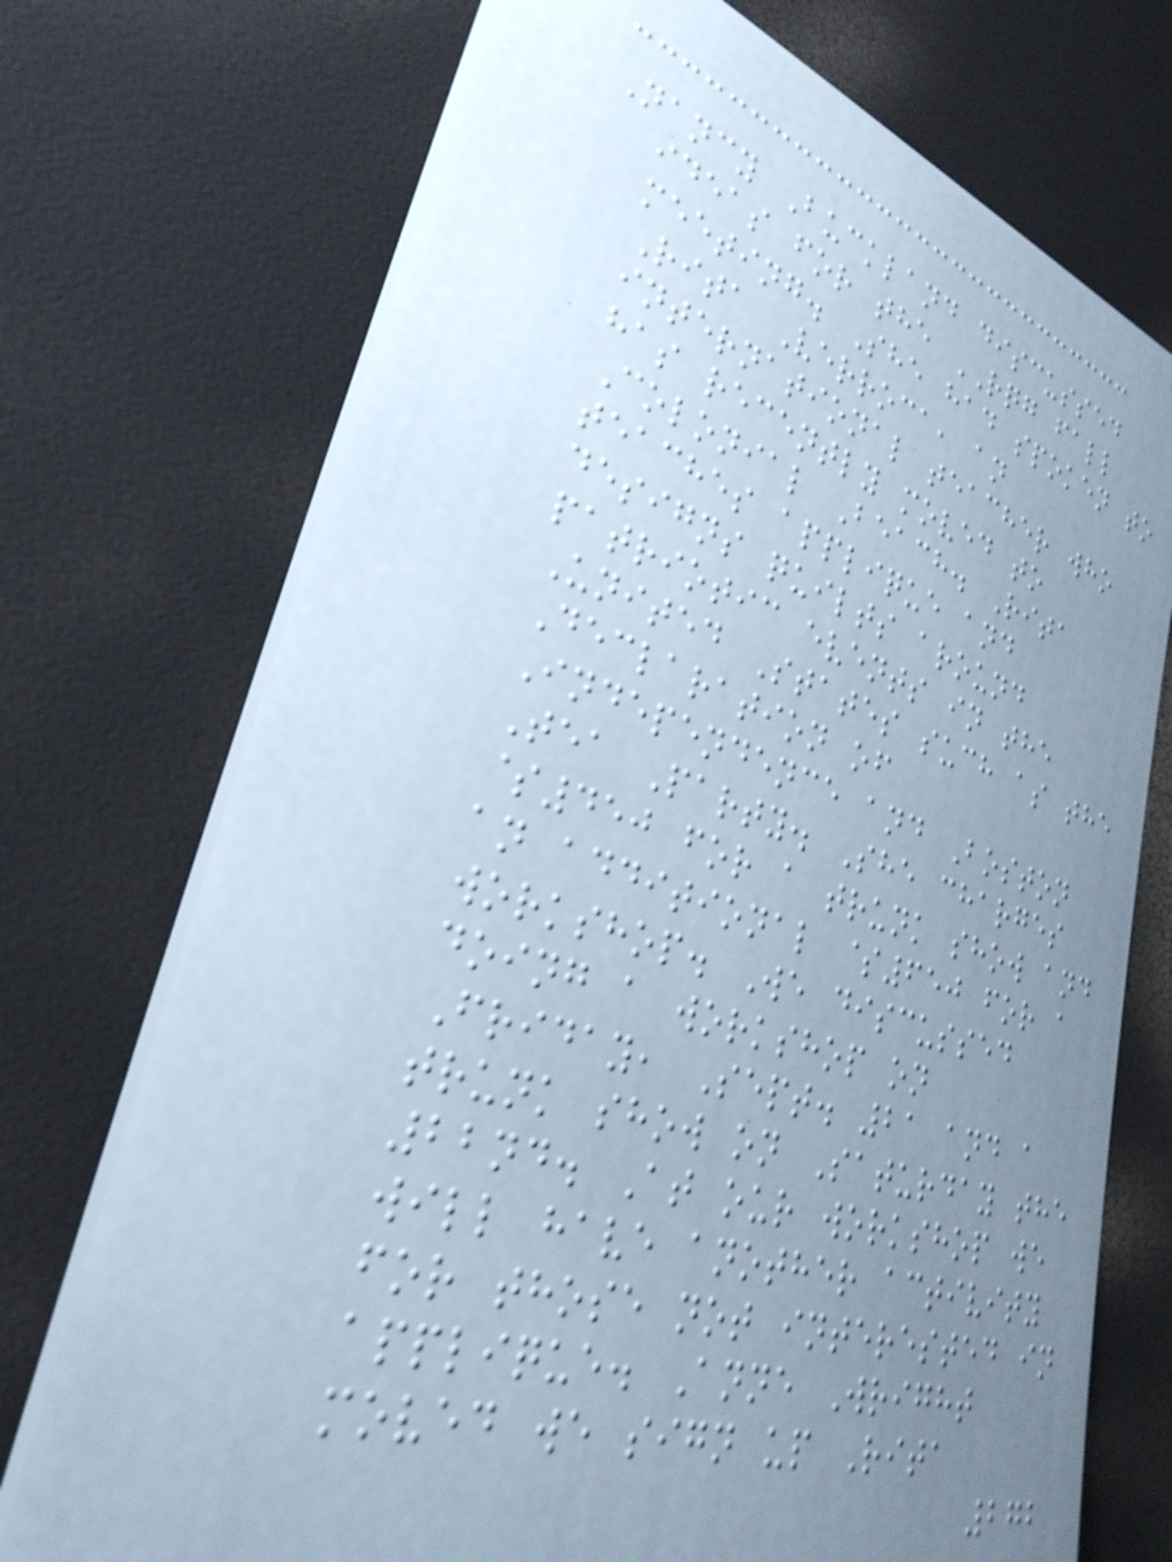Nancy Buckland discussed
ideas for the RQG fall
meeting. She had spoken to
Rita Verroca, an
international teacher who
has recently moved to
Colonial Beach. Rita
teaches applique and
designs quilts around
patriotic events in the
United States such as the
Declaration of
Independence and Boston
Tea Party. She charges
$450 for a trunk show and
an additional $650 for a
workshop. We discussed
doing a workshop on
Friday, Sept. 21 and a
trunk show on Saturday the
22nd. At our workshop we
will have another activity
for those not interested in
applique. Anne Wright
moved we sign up Rita
272
